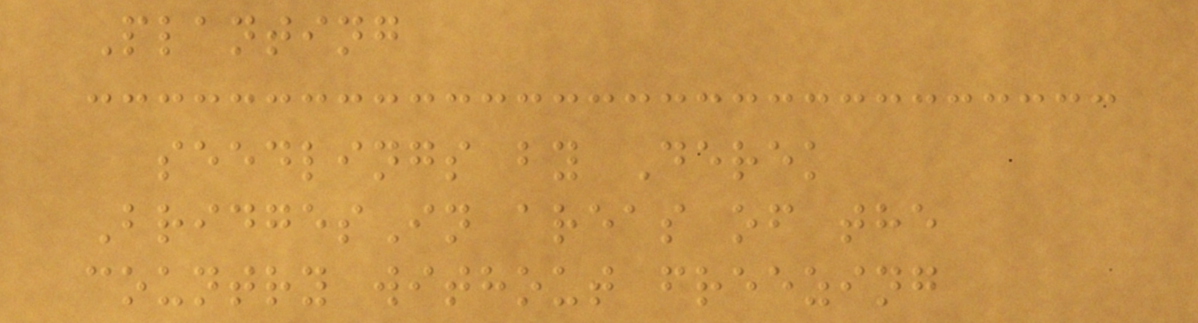Planting
seedlings by Derek
BridgesIn areas of the
country without freezing
